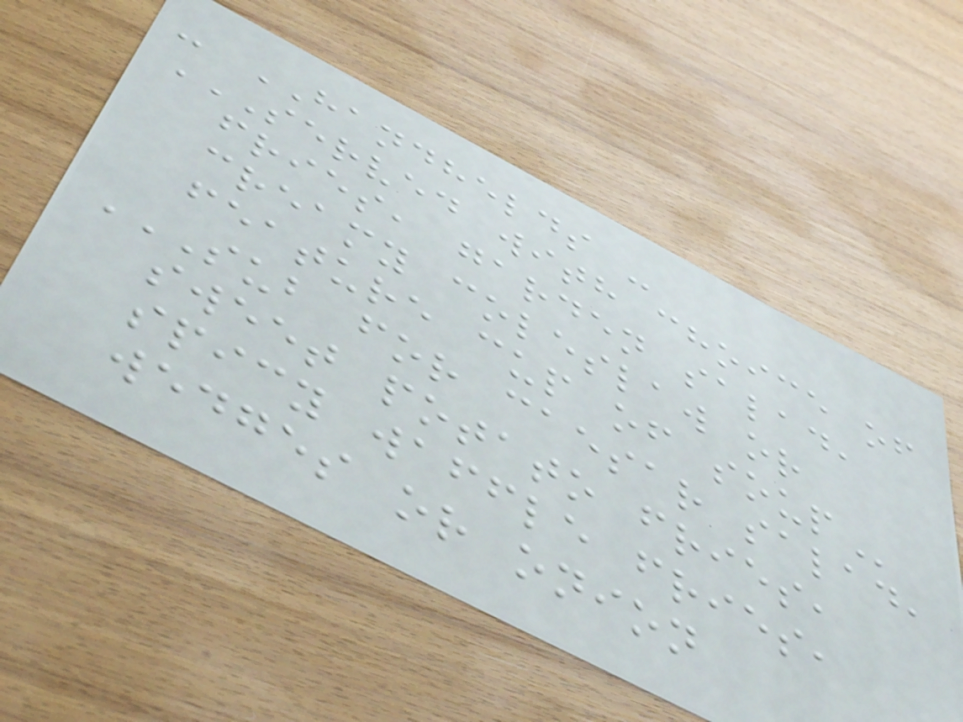- HANDHELDS -
SERVED WITH CHOICE OF
FRIES, GARDEN SALAD,
CREAMY COLESLAW OR
FEATURE CUP OF SOUP
SUB FOR CAESAR SALAD,
SWEET POTATO FRIES,
SPICY WAFFLE FRIES,
WEDGES OR ONION
